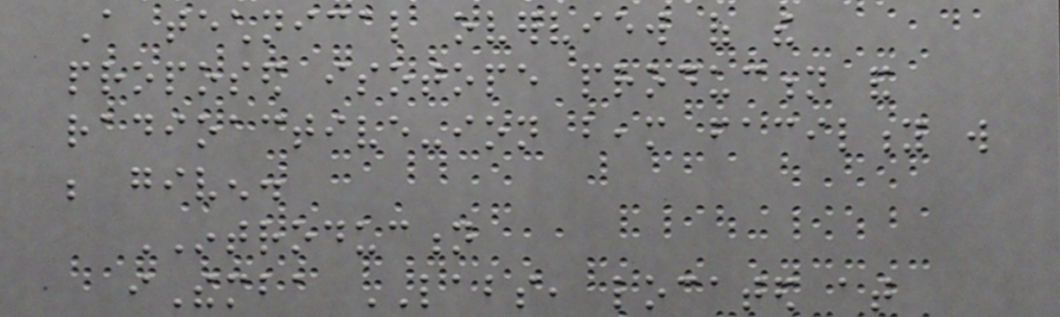A technical overview of the
proposed isotope production and
radioactive-ion beam facility will
be given.
INTRODUCTION
iThemba LABS, located at
